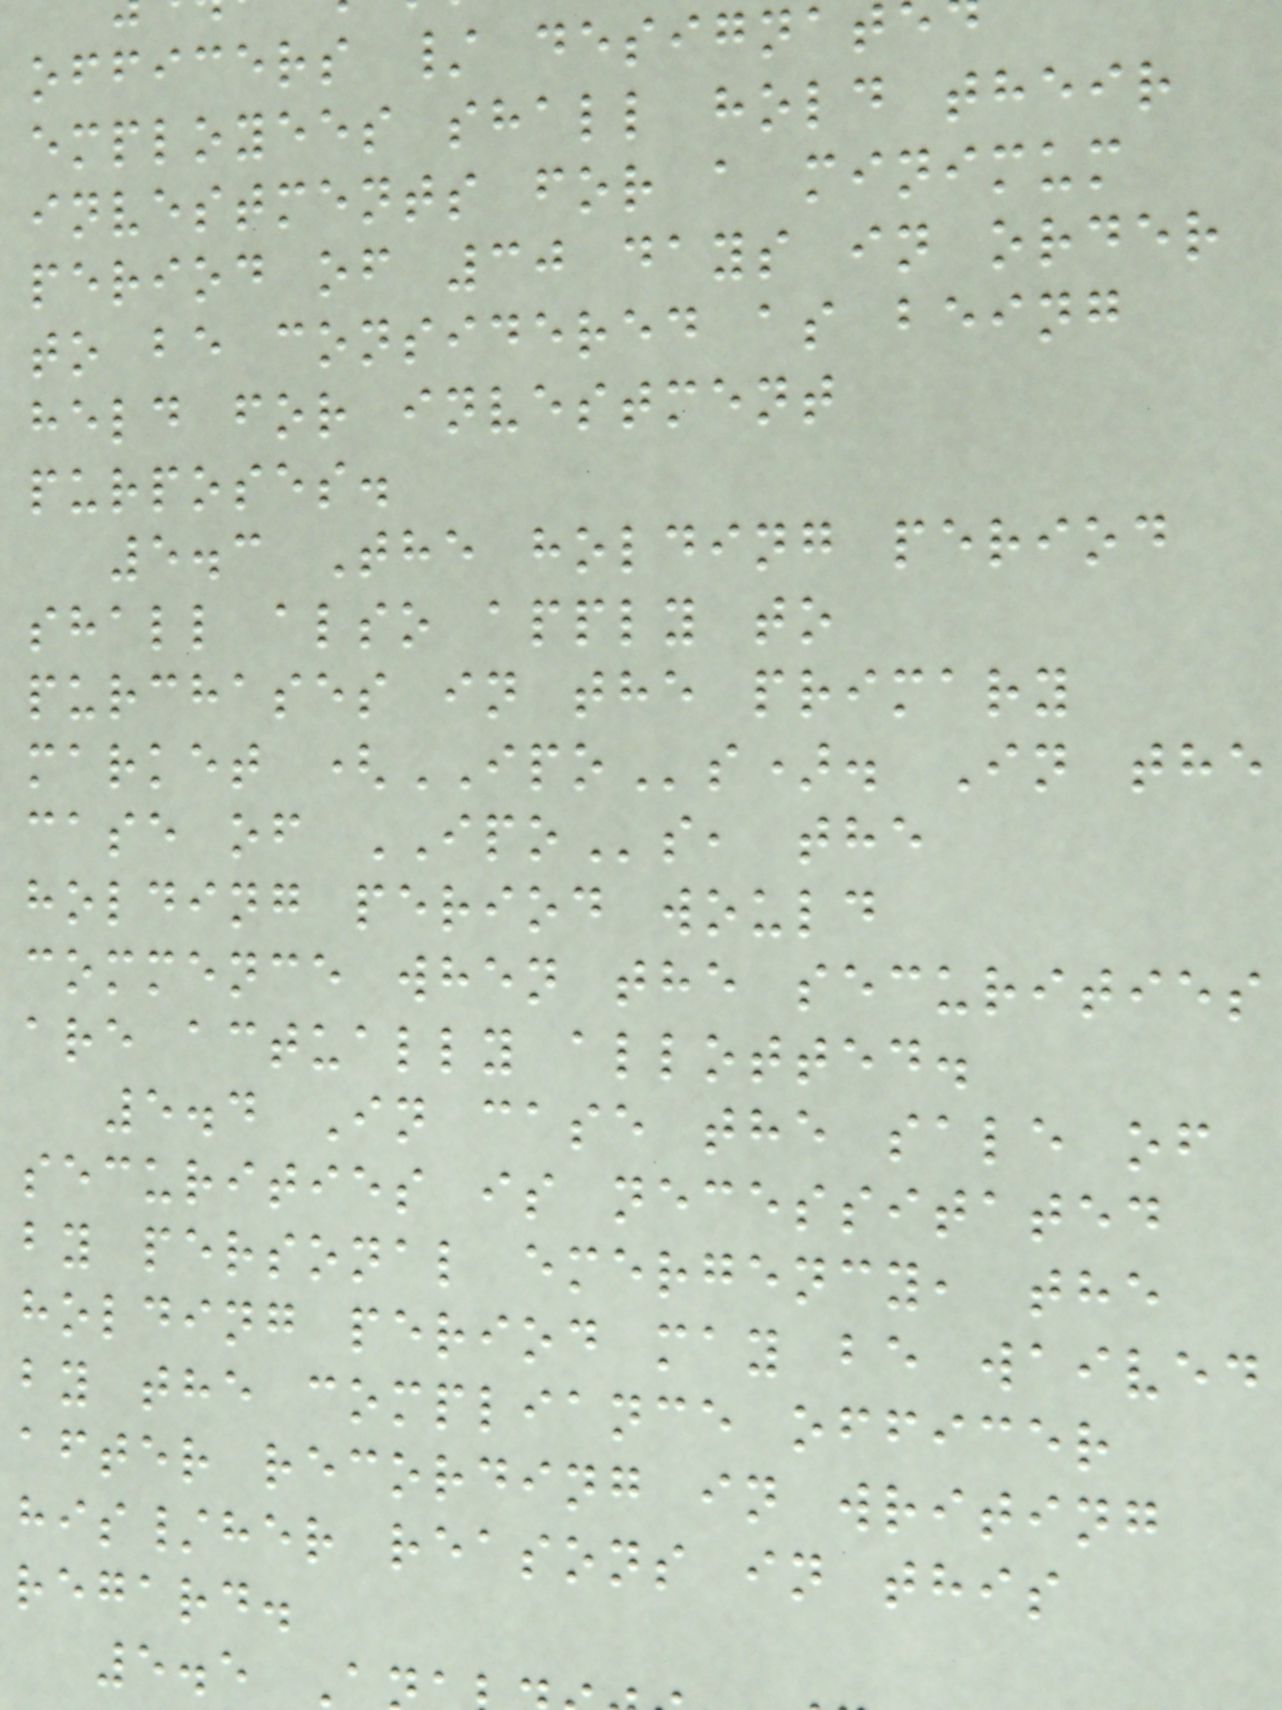officers / designat
employees shall hold their
investments for a minimum
period of 30 days in order
to be considered as being
held for investment
purposes.
5.3 The holding period
shall also apply to
purchases in the primary
market (IPOs). In the
case of IPOs, the
holding period would
commence when the securities
are actually allotted.
5.4 In case the sale of
securities is necessitated
by personal emergency, the
holding period may be waived
by the compliance officer
after recording in writing
his/her reasons in this
regard.
